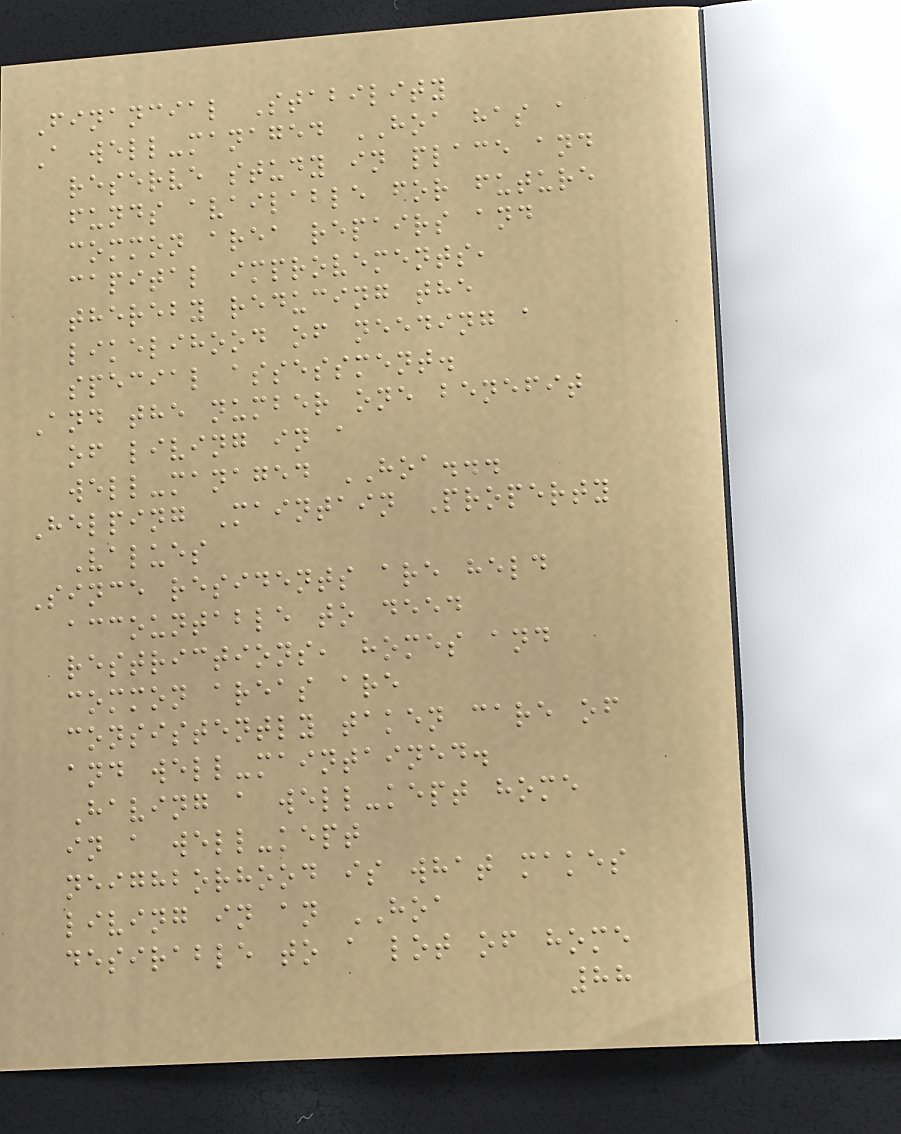Financial Stability
A well-managed HOA has a
reserve study in place and
funds available for future
common area repairs and
capital improvements,
thereby reducing the
likelihood of needing a
special assessment.
And the number one benefit
of living in a
well-managed HOA...
Helping Maintain Property
Values
Since residents are held
accountable to deed
restrictions, homes and
common areas are
consistently taken care of
and well-maintained.
Having a well-kept home
in a well-kept
neighborhood is what makes
living in an HOA
desirable to a lot of home
88
